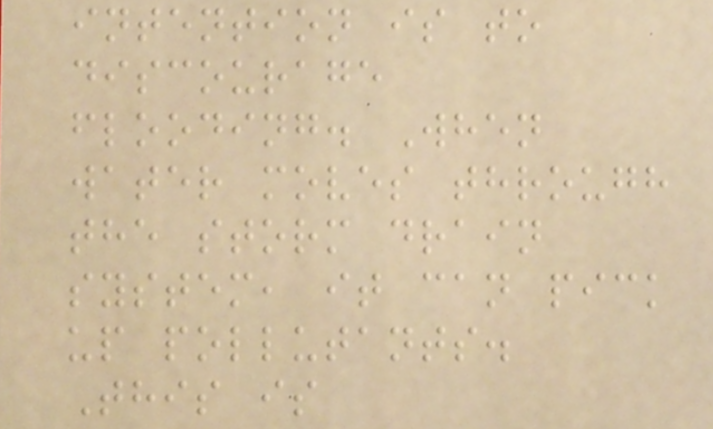intention is to
discourage
flooding. When
water moves through
the storm drain
system, it can pick
up pollutants.
This is
